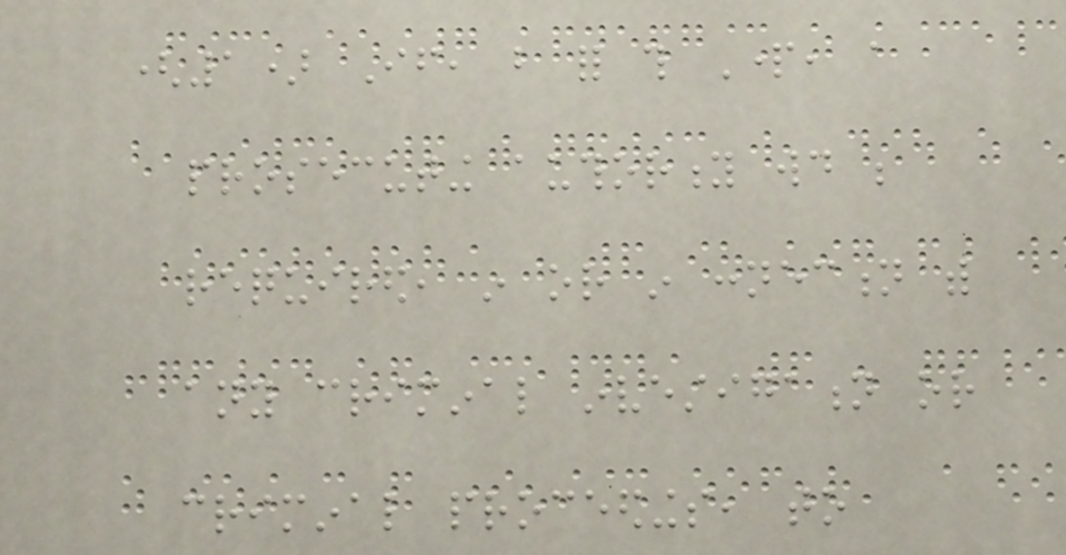(1) If, but for this Part, a
prosecuting authority would be
required, in or in connection with
any criminal investigation or
criminal proceedings, to
